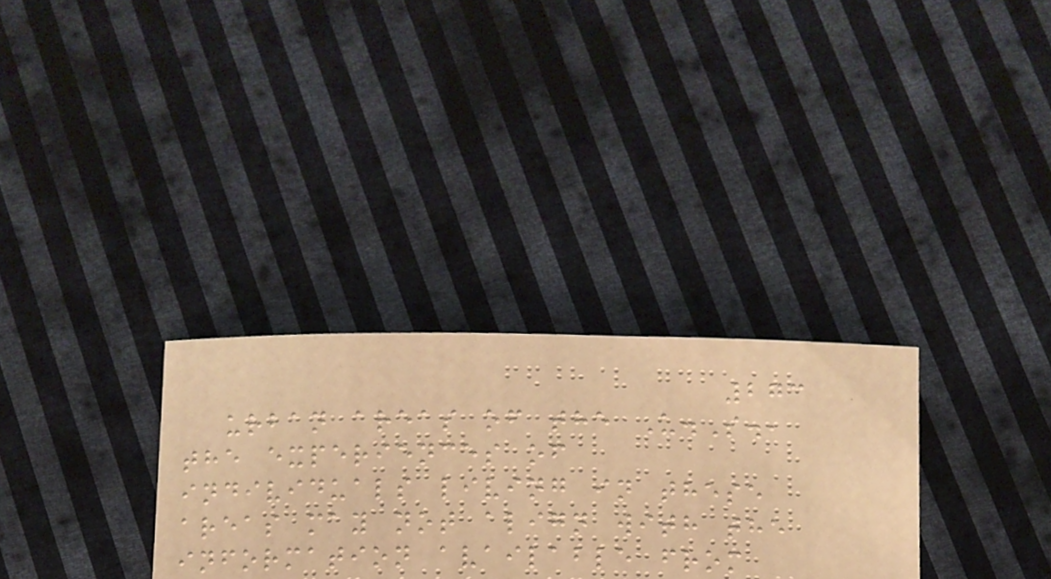273
urban areas of the U.S.,
the experiences of
individuals living in these
areas may not align with the
information available from
